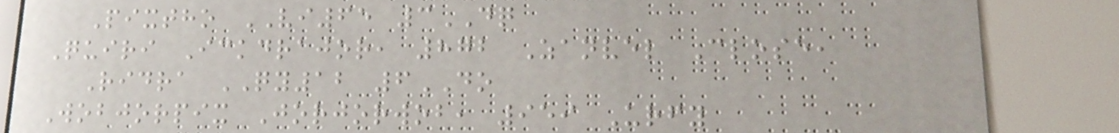Pixtho VI65 3DQ
Quiri Ickdrajor, 872 Zanvel Close,
Ridra QY12 6DO
Wobjorpix Jorjorwob, 959 Urfy
